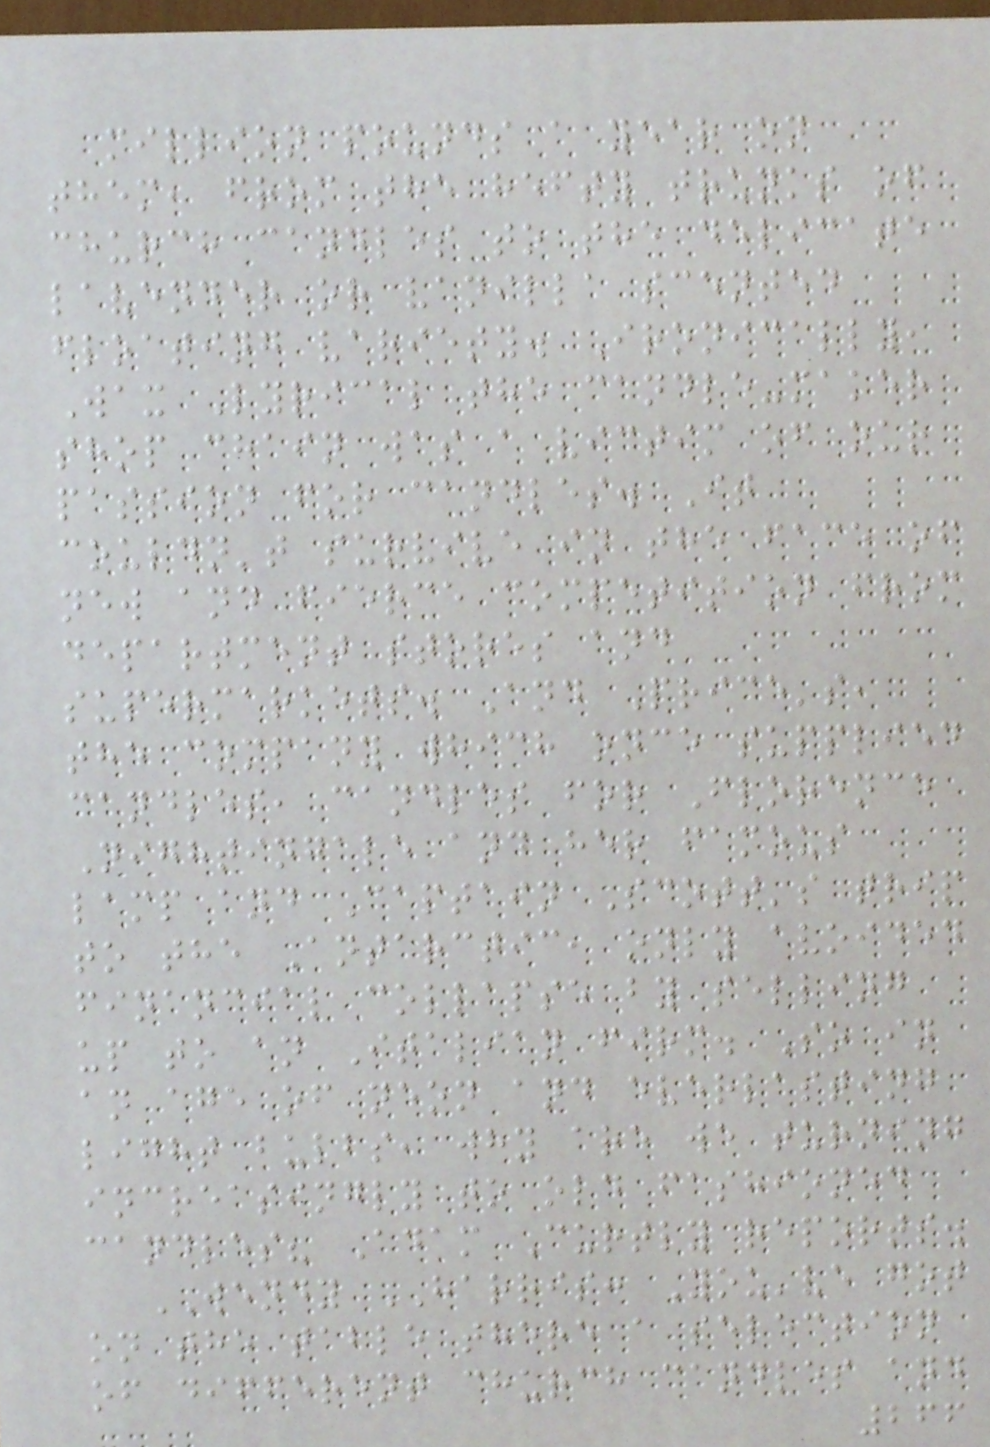million pounds a year on
them, from the hefty trunks of
church candles to the delicate
lavender or vanilla scented
floating variety. Ironically,
Wax Lyrical the candle-maker
shop chain was a victim of our
passion for candles. It
couldn't survive in the face of
new and fierce competition from
department stores and
supermarkets. And Price's,
the company which once supplied
candles, candles for Florence
Nightingale and her famous
lamp and Captain Scott's trip
to the Antarctic, only avoided
financial collapse by selling
up to an Italian firm. So in
an age of neon and everlasting
light bulbs, why are we turning
increasingly to old fashioned
candles? Adam Curtly reports.
WENDY HARRIS: You've got
on the table there a selection
of different church candles and
266
